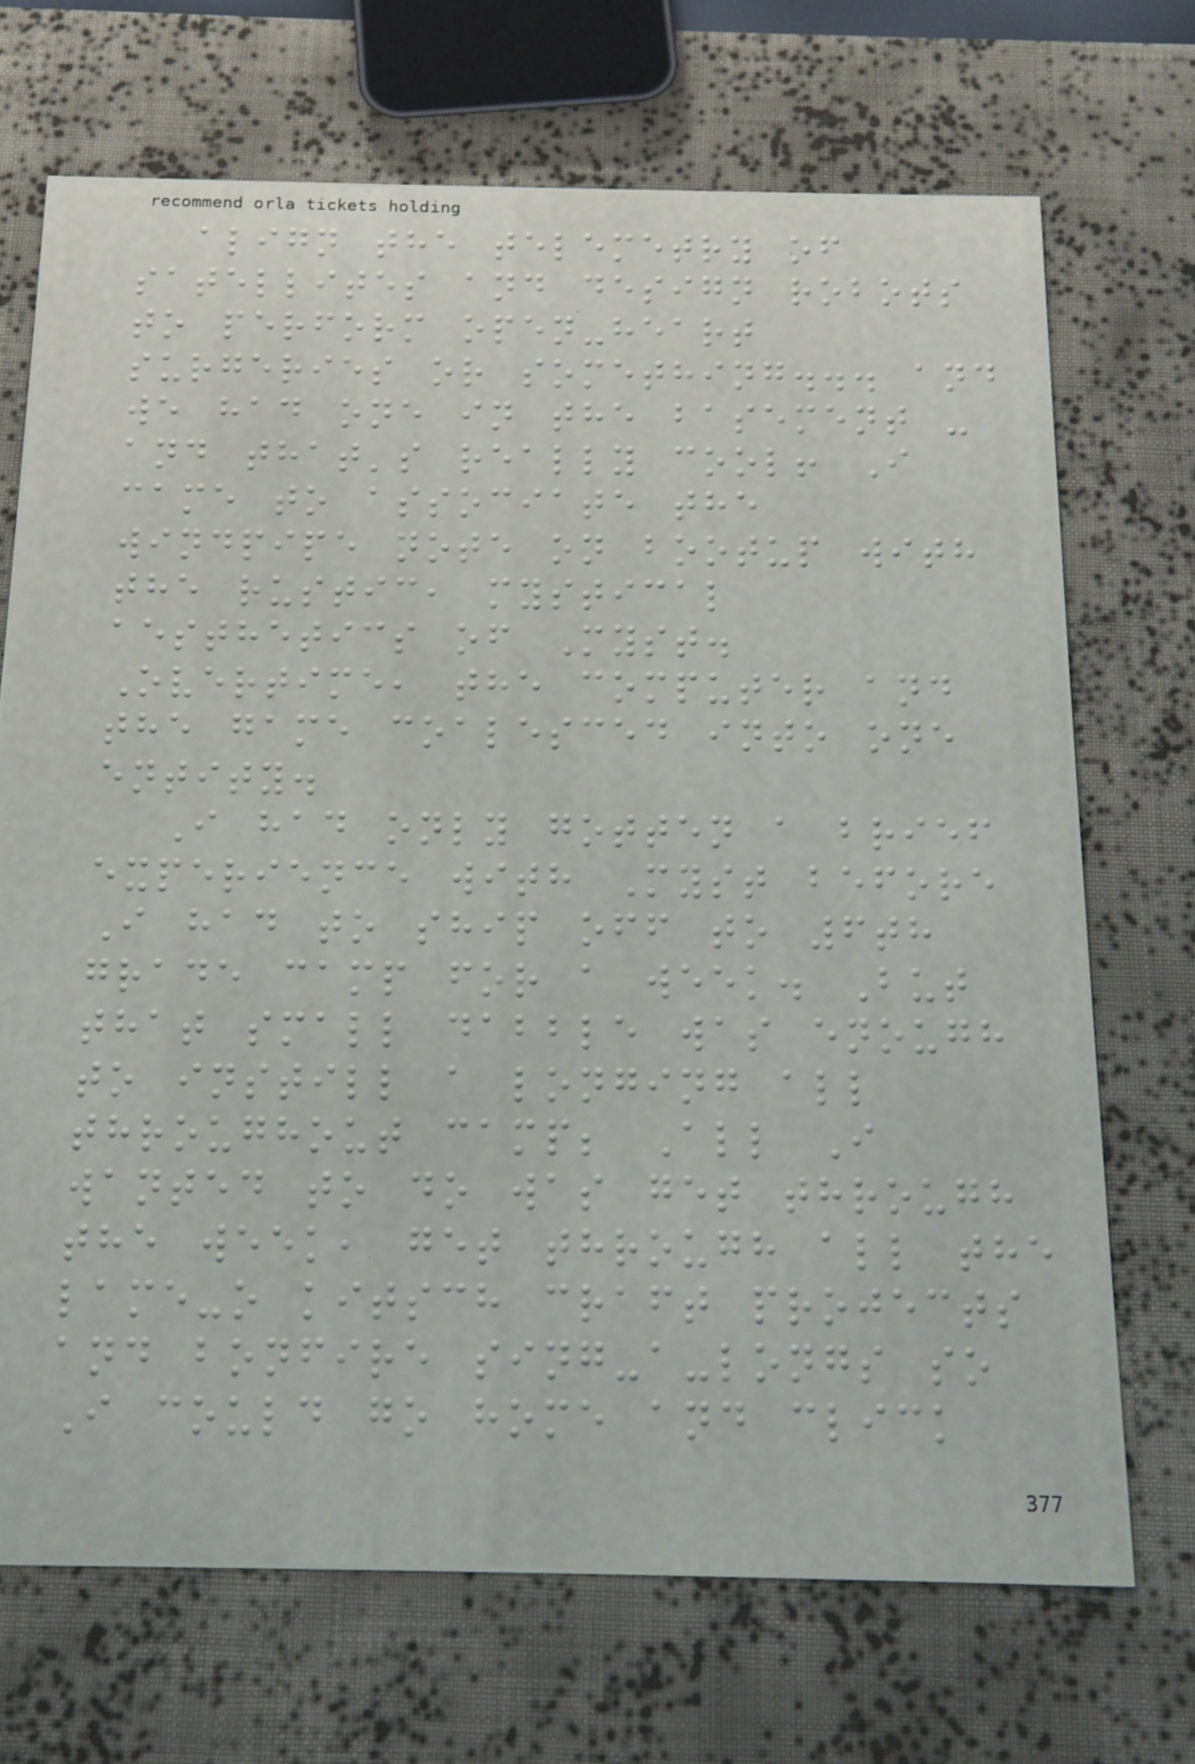align the telemetry of
satellites and design robots
to perform open-heart
surgeries or something... and
we had one in the basement -
and that's really cool! I
came to associate the
windpipe note on bootup with
the rustic, mystical
aesthetics of Myst.
Overtime, the computer and
the game coalesced into one
entity.
I had only gotten a brief
experience with Myst before
I had to ship off to 6th
grade camp for a week. But
that small dabble was enough
to instill a longing all
throughout camp; All I
wanted to do was get through
the week, get through all the
lame-o kitsch craft projects
and bonfire sing-a-longs so
I could go home and click
